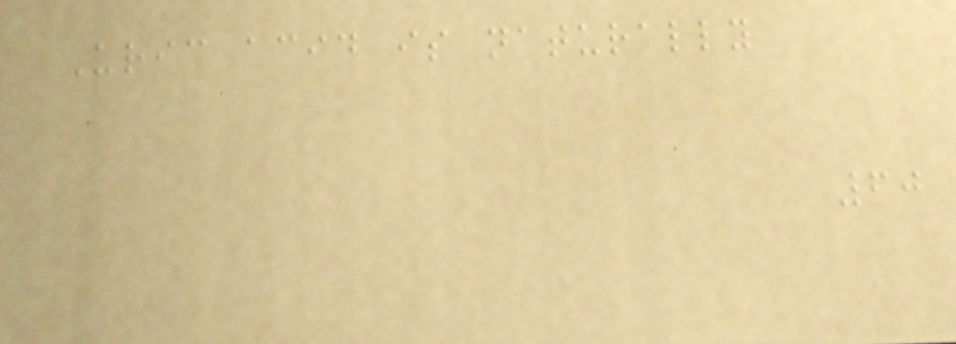Uric acid is naturally
60
